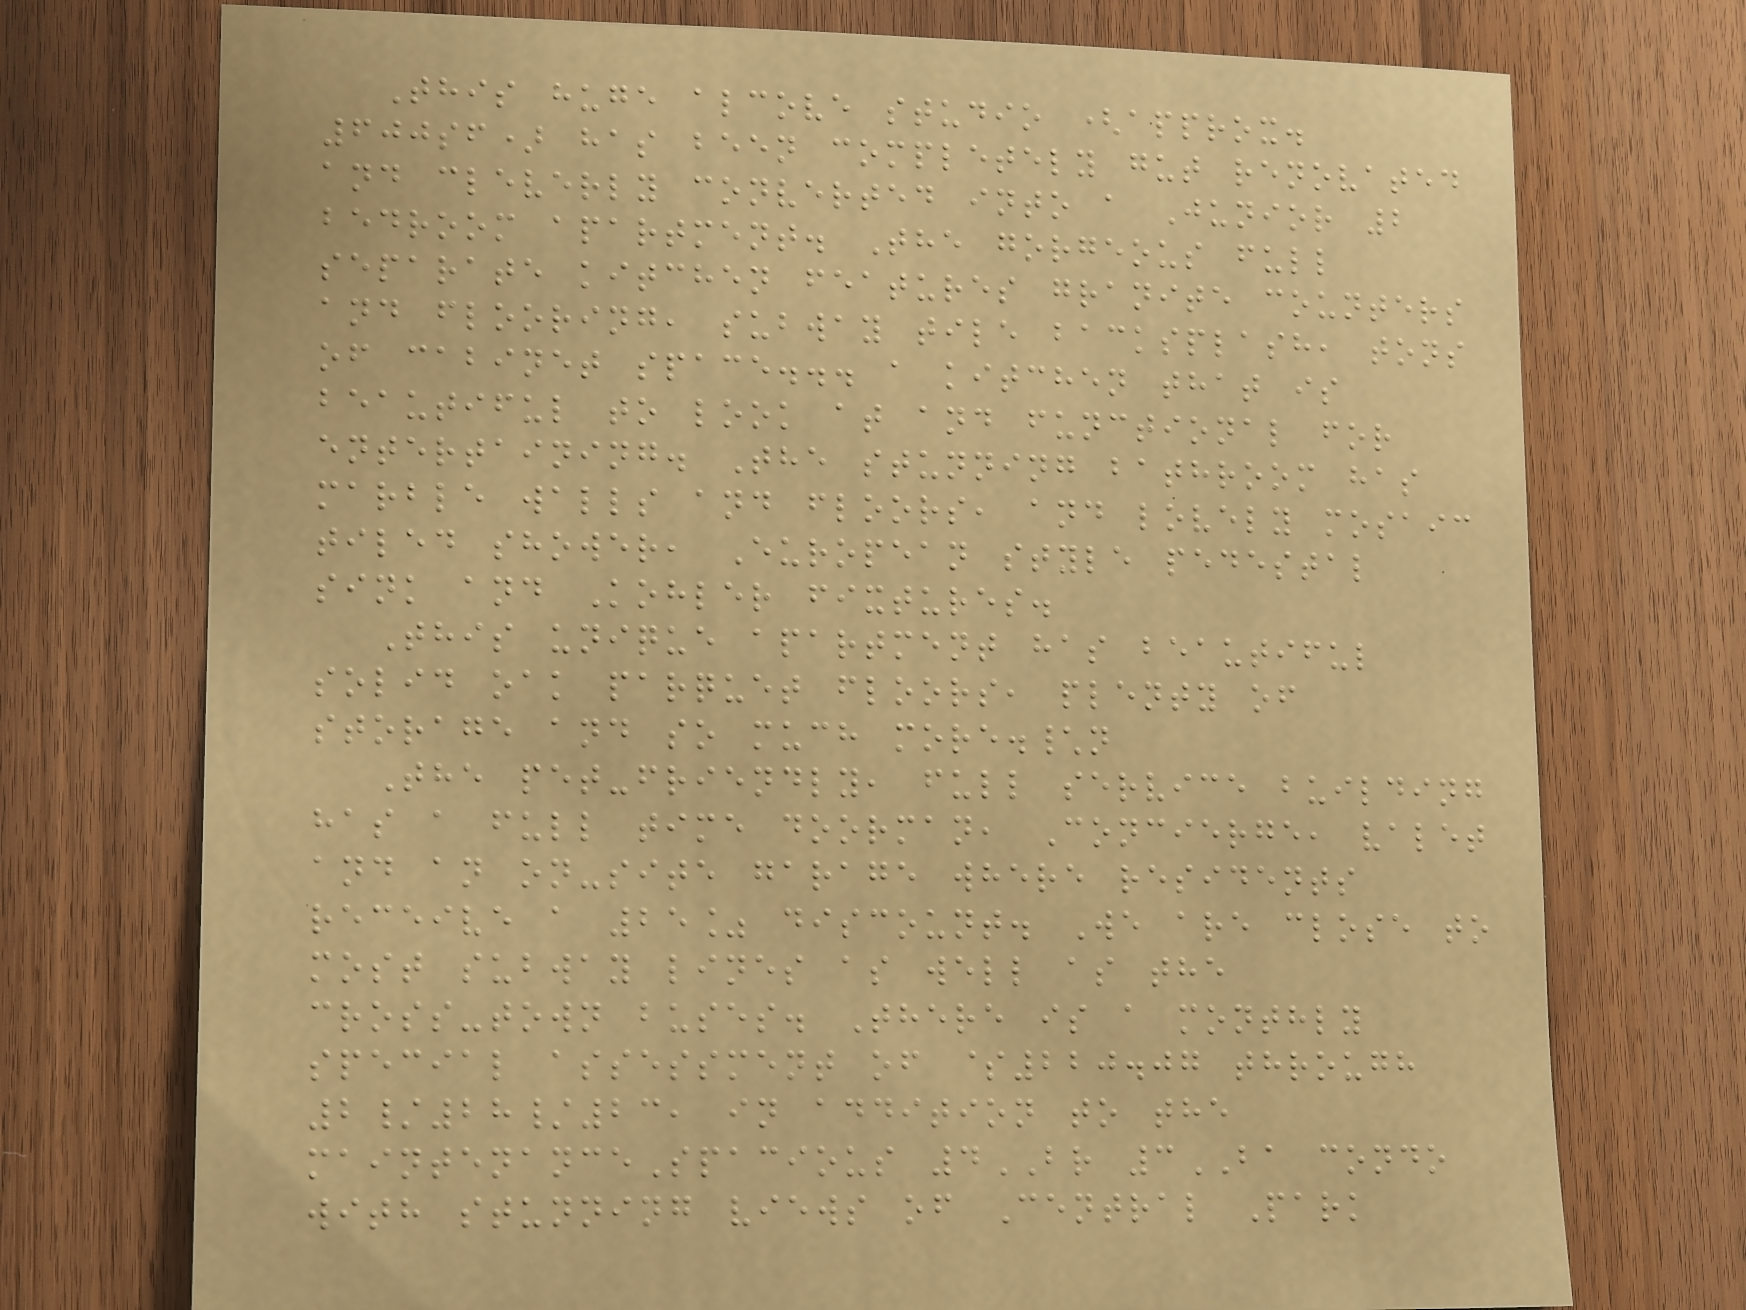This huge alcove studio (approx.
600sf) has been completely gut renovated
and cleverly converted into a Junior 2
bedroom apartment. The gorgeous full
separate kitchen features granite counters
and flooring, subway tile backsplash, tons
of cabinet space... a kitchen that is
beautiful to look at and functional for
entertaining. The stunning bathroom has
marble walls and floors, and lovely mosaic
tiled shower, European style pedestal
sink and Kohler fixtures.
This unique apartment has beautiful
solid oak parquet floors, plenty of
storage and so much more.\n
The pet-friendly, full service building
has a full time doorman, Concierge, valet
and an on-site garage where residents
receive a 25% discount. We are close to
most subway lines as well as the
cross-town buses. There is a monthly
special assessment of $220.07 through
2/28/23, in addition to the
maintenanceSpacious 4BR 3BA condo
with stunning views of Central Park
